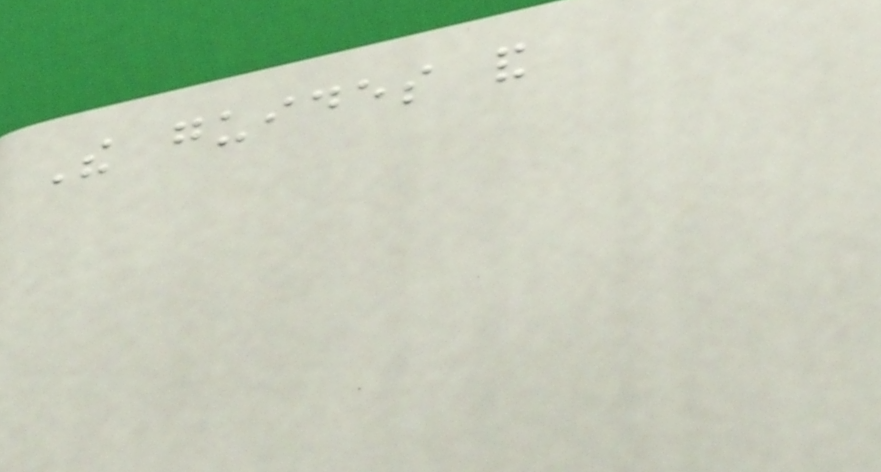The guides and
